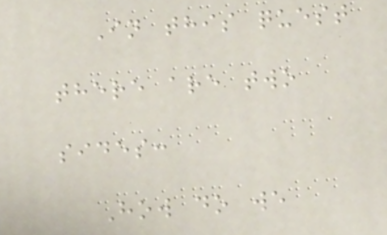In this quest
there are two
sides:
How do we
